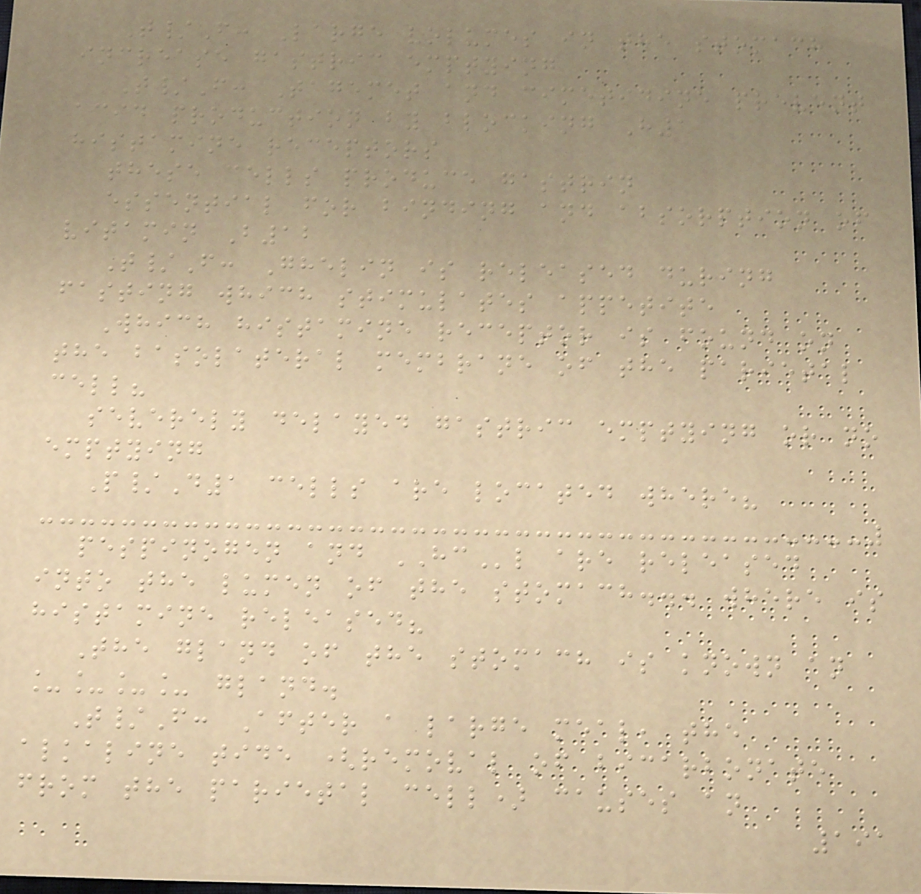T/F: Large volumes in the stomach
increase gastric emptying
T/F: Tagemet and cimetidine prevent
acid production by blocking H1
histamine receptors
these cells produce gastrin
essential for binding and absorption of
vitamin B12
T/F: Ghelin is released during
fasting which stimulates appetite
Which histamine receptor is found on
the basolateral membrane of the parietal
cell?
severely delayed gastric emptying or no
emptying
P/D1 cells are located where?
pespinogen and HCl are released
into the lumen of the stomach... where is
histamine released?
The gland of the stomach is known an
____ gland.
T/F: After a large meal, the
alkaline tide (removal of bicarbonate
from the parietal cell) causes an
191
